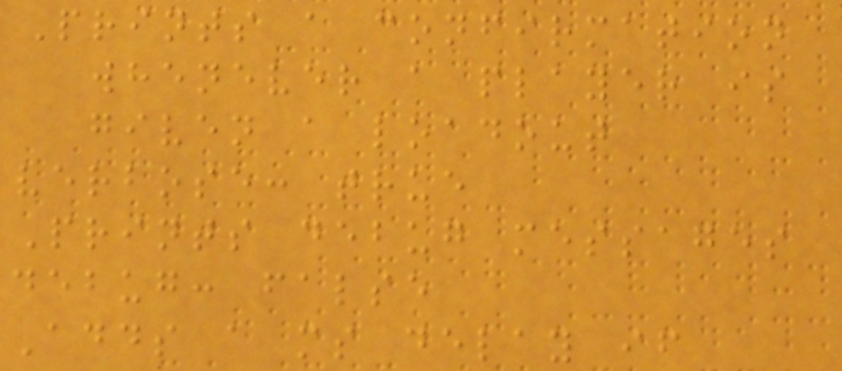Prints a confirmation
whenever a player is
given a loadout
verbose: true
Prints debug messages
debug: false
Adds a ms delay if
